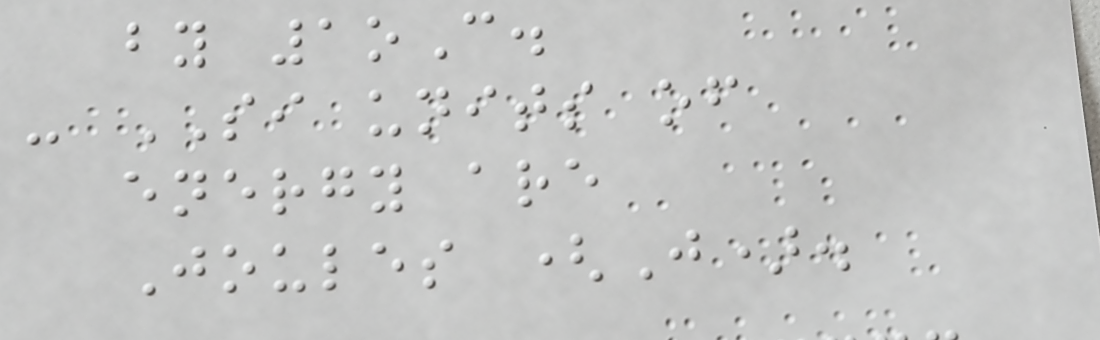by 1oC.
- SI units of
energy are
Joules (J).
